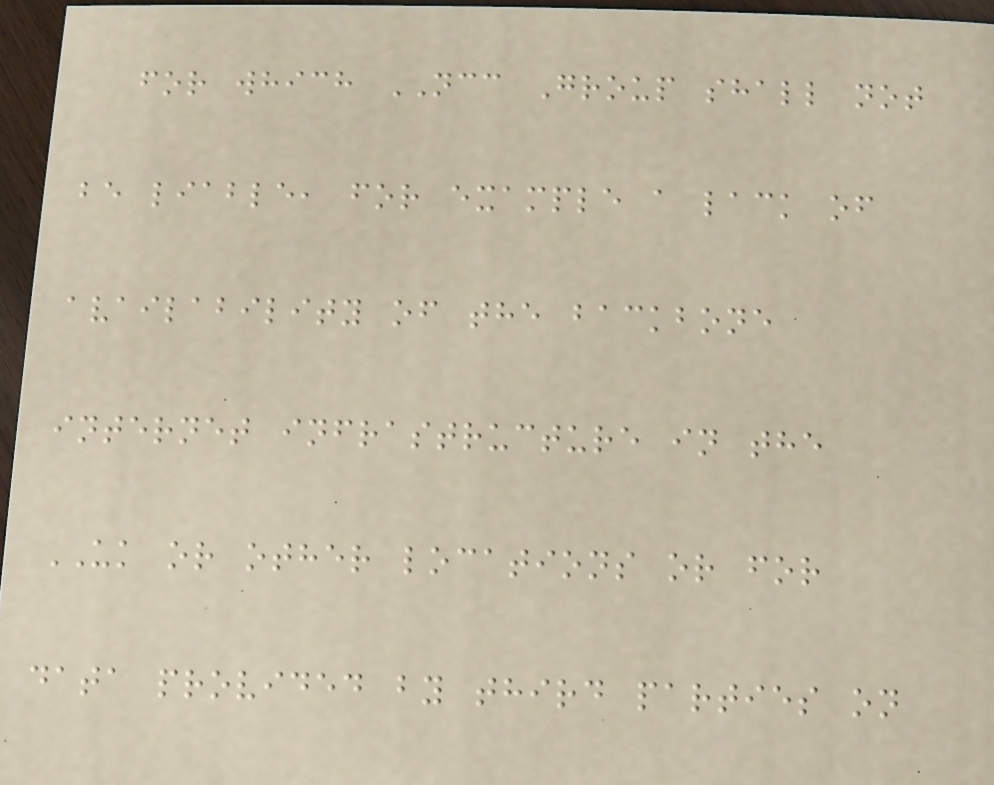for which NCC Group shall not
be liable, for example a lack of
availability of the backbone
internet infrastructure in the
UK or other locations or for
data provided by third parties on
